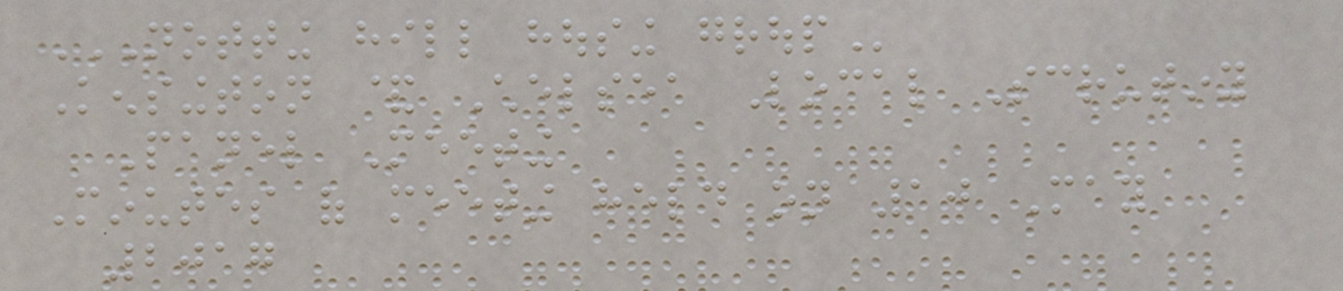NOTTING HILL HOUSING GROUP
Kensington & Chelsea Local Scrutiny
Panel Meeting
Minutes of meeting held on 10 May
2017
